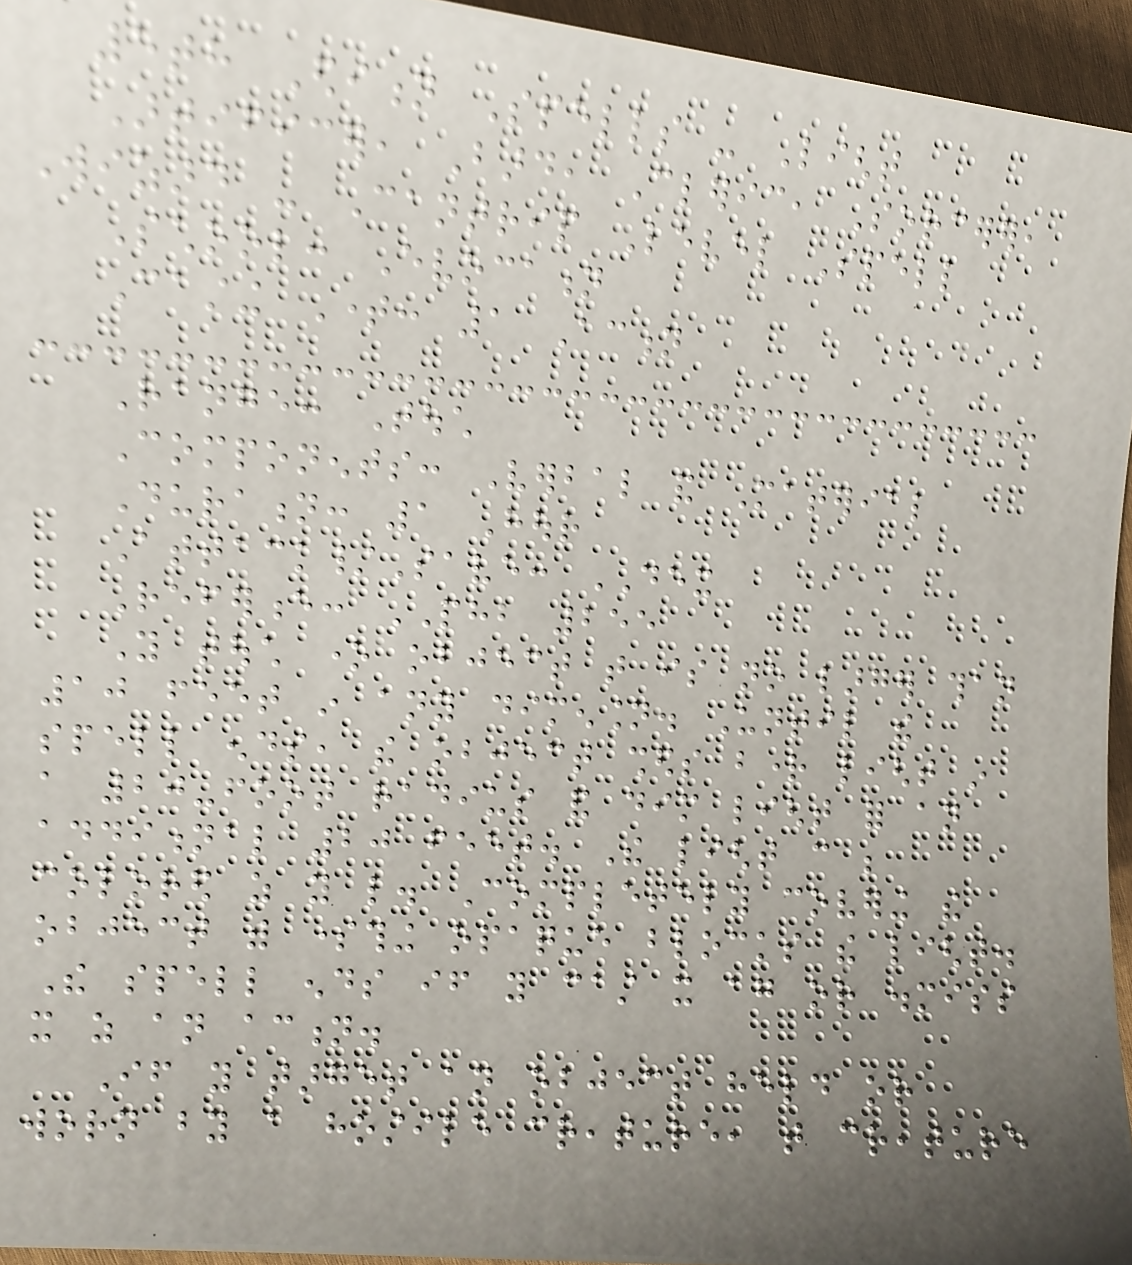5th Edition Spells - Light
Artificer, Bard, Cleric, Sorcerer,
Wizard - Cantrip Level Spell
School: Evocation
Casting Time: 1 Action
Range: Touch
Components: Verbal and Material
Duration: 1 Hour
Attack/Save: DEX
Reference: PHB 255
You touch one object that is no larger than
10 feet in any dimension. Until the
spell ends, the object sheds bright light in
a 20-foot radius and dim light for an
additional 20 feet. The light can be
colored as you like. Completely covering the
object with something opaque blocks the light.
The spell ends if you cast it again or dismiss
it as an action.
If you target an object held or
worn by a hostile creature, that creature
